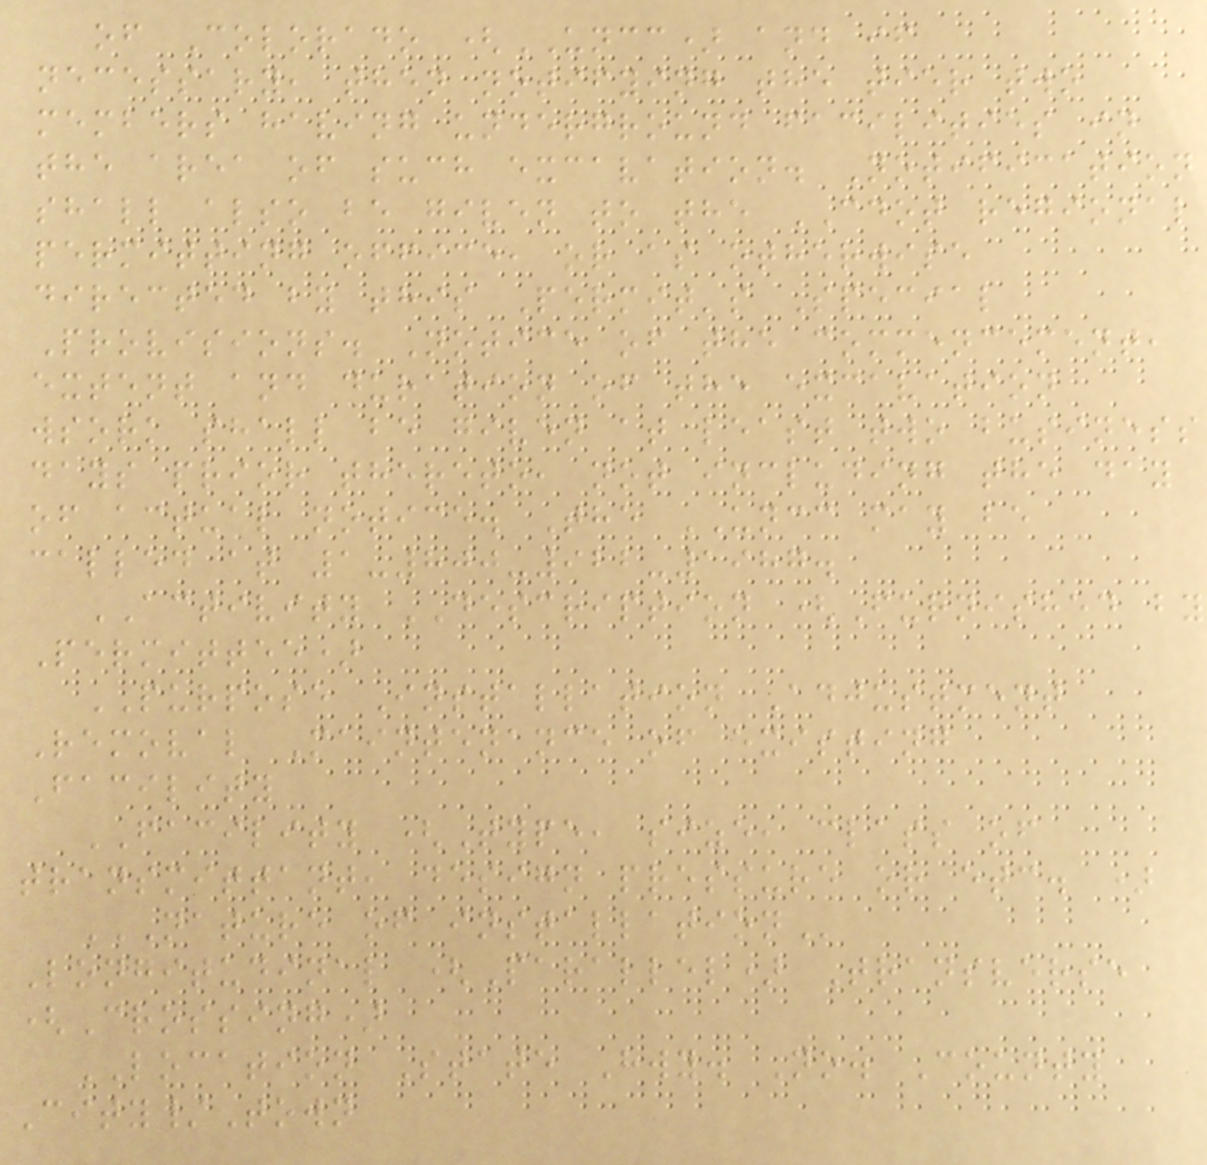of Colorado (UNCC) and if
necessary, then notifying the tier two
members having underground facilities in
the area of such excavation. Notification
shall also be given to the CDOT regional
permitting office, or as otherwise
directed by this Permit's Special
Provisions. Notice of the commencement,
extent and duration of the excavation
wsork shall be given at least two business
days prior thereto, not including the day
of actual notice. The UNCC may be
called at 1-800-922-1987.
ACTIVITY DESCRIPTION (Furnished by
Permittee)
PURPOSE Installation Adjustment
Removal Maintenance of existing
Facility
FACILITY (Type, size, class of
transmittant, design pressure or etc. )
NATURE OF INSTALLATION
Longitudinal (Parallel) Transverse
(Crossing)
LOCATION State Hwy. No. County
City/Town
